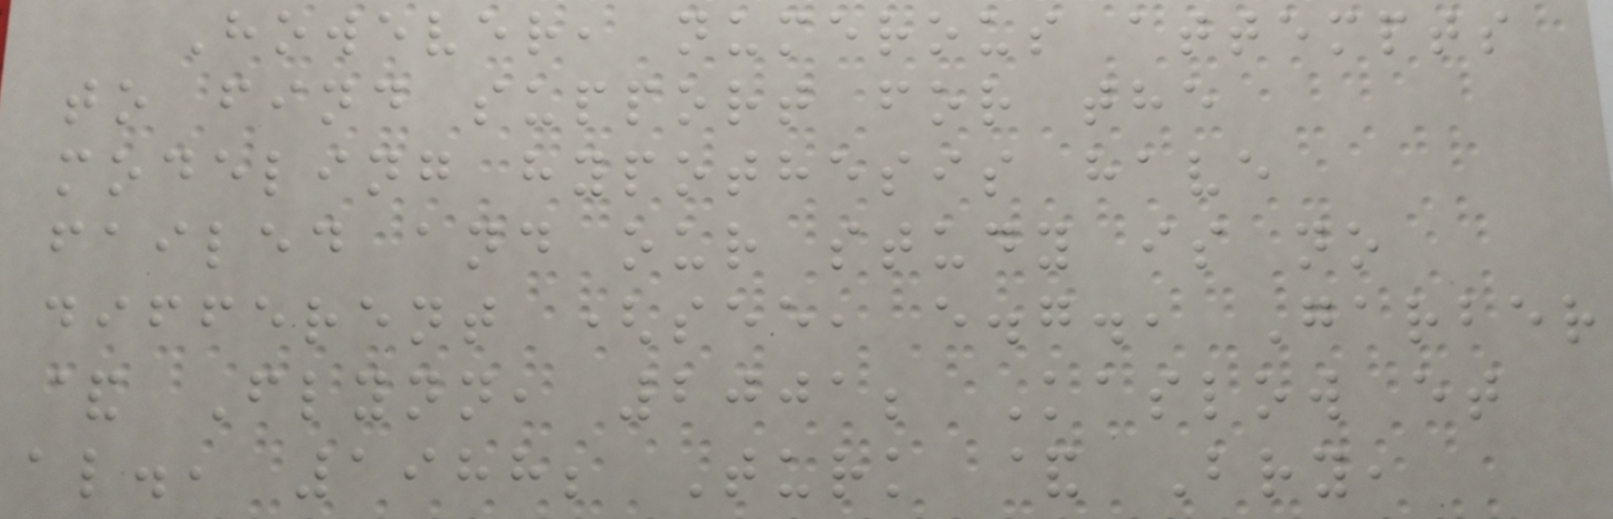However, numerous attempts
to find support for the
modeling hypothesis have
failed and our study is no
different (see, e.g., Garber
& Flynn, 2001; Kaslow et
al., 1988; Turk & Bry,
